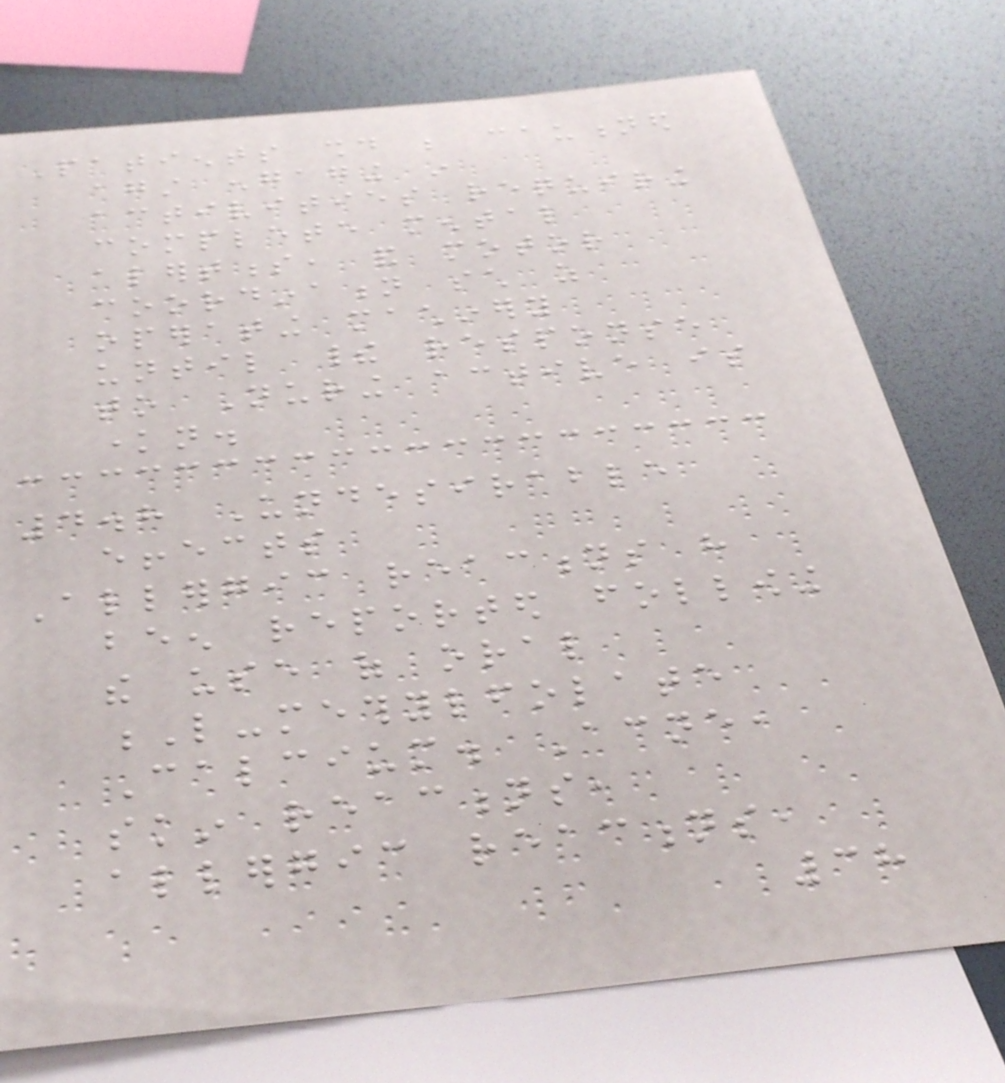Patients should be cautioned
against engaging in
activities requiring
complete mental
alertness, and motor
coordination such as
operating machinery
until their response
to Nuring active is
known.
4.8 Undesirable
effects
Allergic reactions have
been reported following
the use of oral
L-methylfolate
Calcium. Acne,
skin reactions,
allergic reactions,
38
